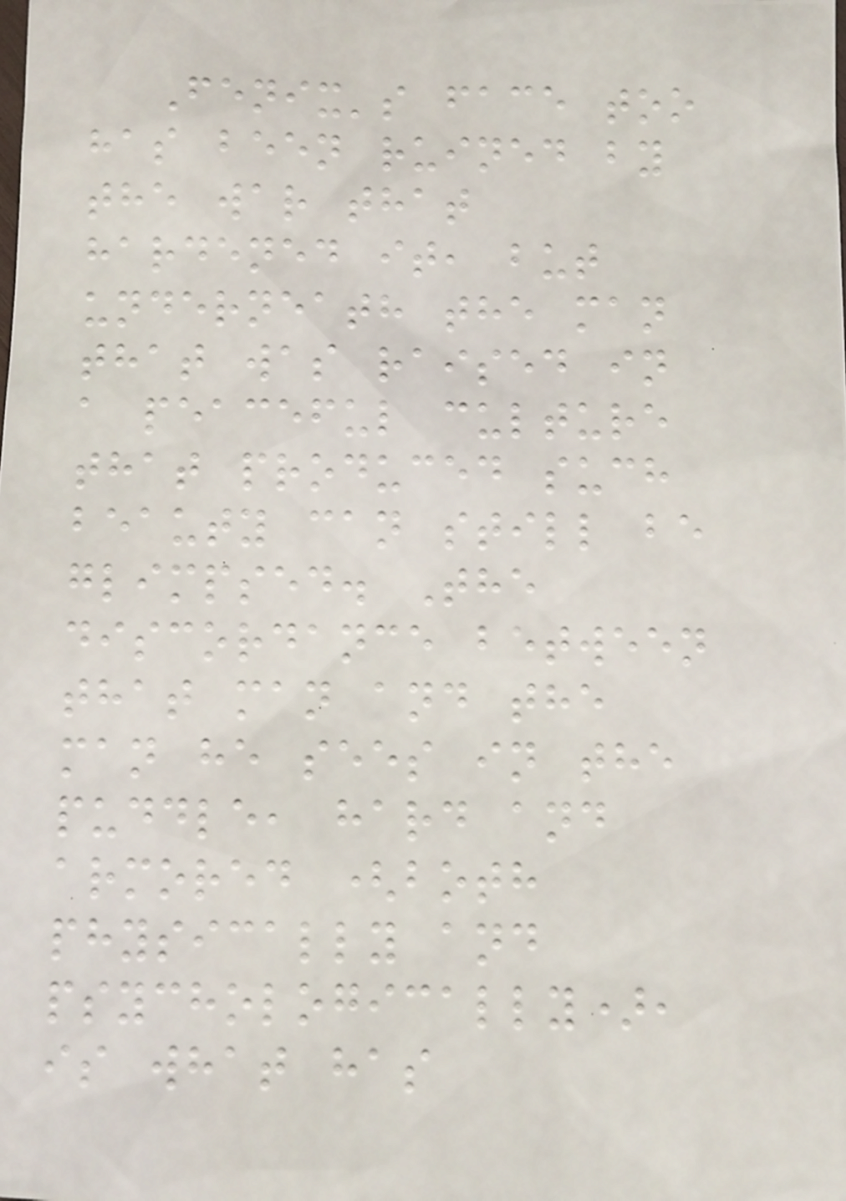Fenix's face too
has been ruined by
the war that
hardened it, but
underneath the man
that was raised in
a peaceful culture
that produced such
beauty can still be
glimpsed. The
discordance between
that man and the
man he sees in the
puddle, hard and
armored (both
physically and
psychologically),
is what has
